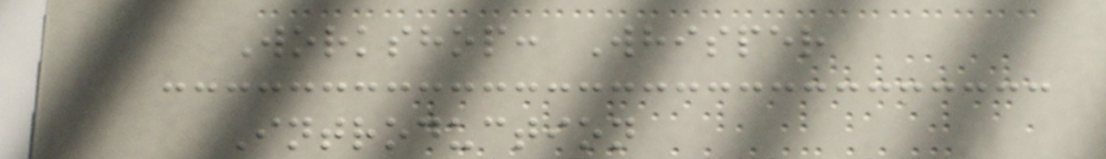Workshop: Whisper
Introduction
